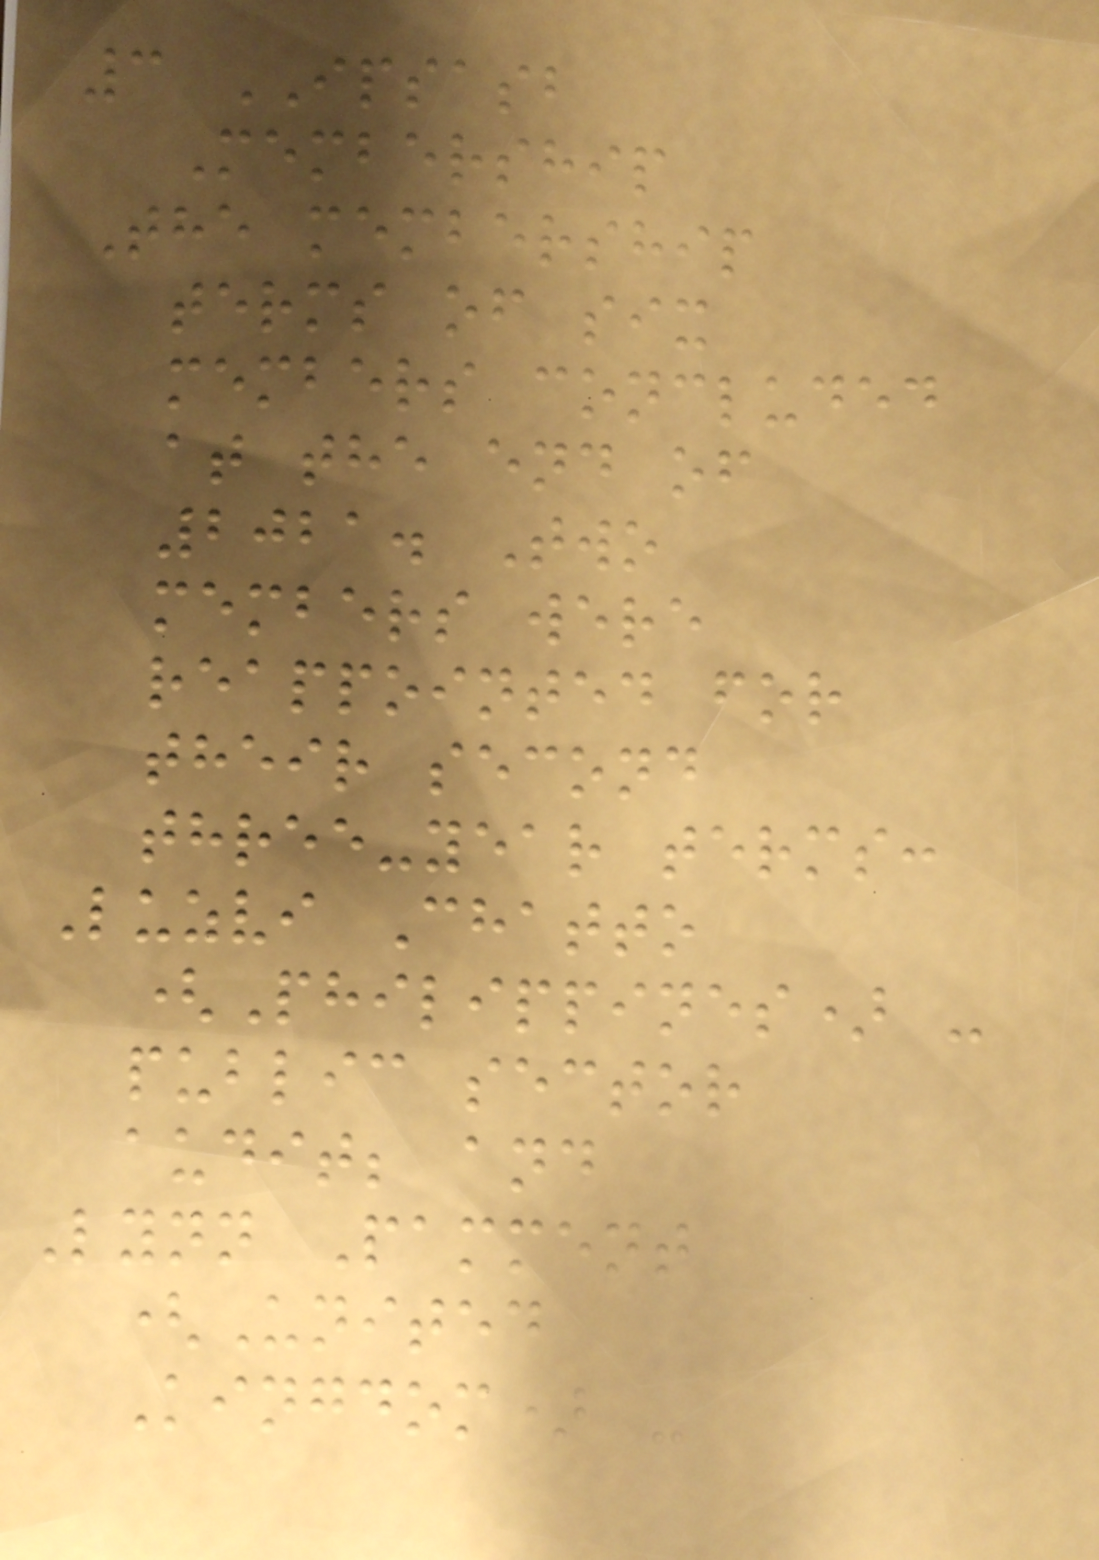3 IPSASB
Membership
The membership
terms of six
members concluded
at the end of
2021. Two
members were
reappointed for
their second
three-year terms:
Luzvi Chatto
(Philippines) -
public sector
audit; and
Lynn Pamment
(United
Kingdom) -
